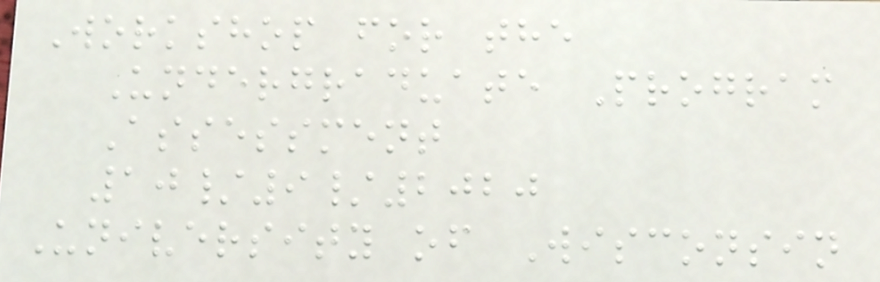Workshop for the
Undergraduate Program
Assessment
10/9/2020
University of Wisconsin
